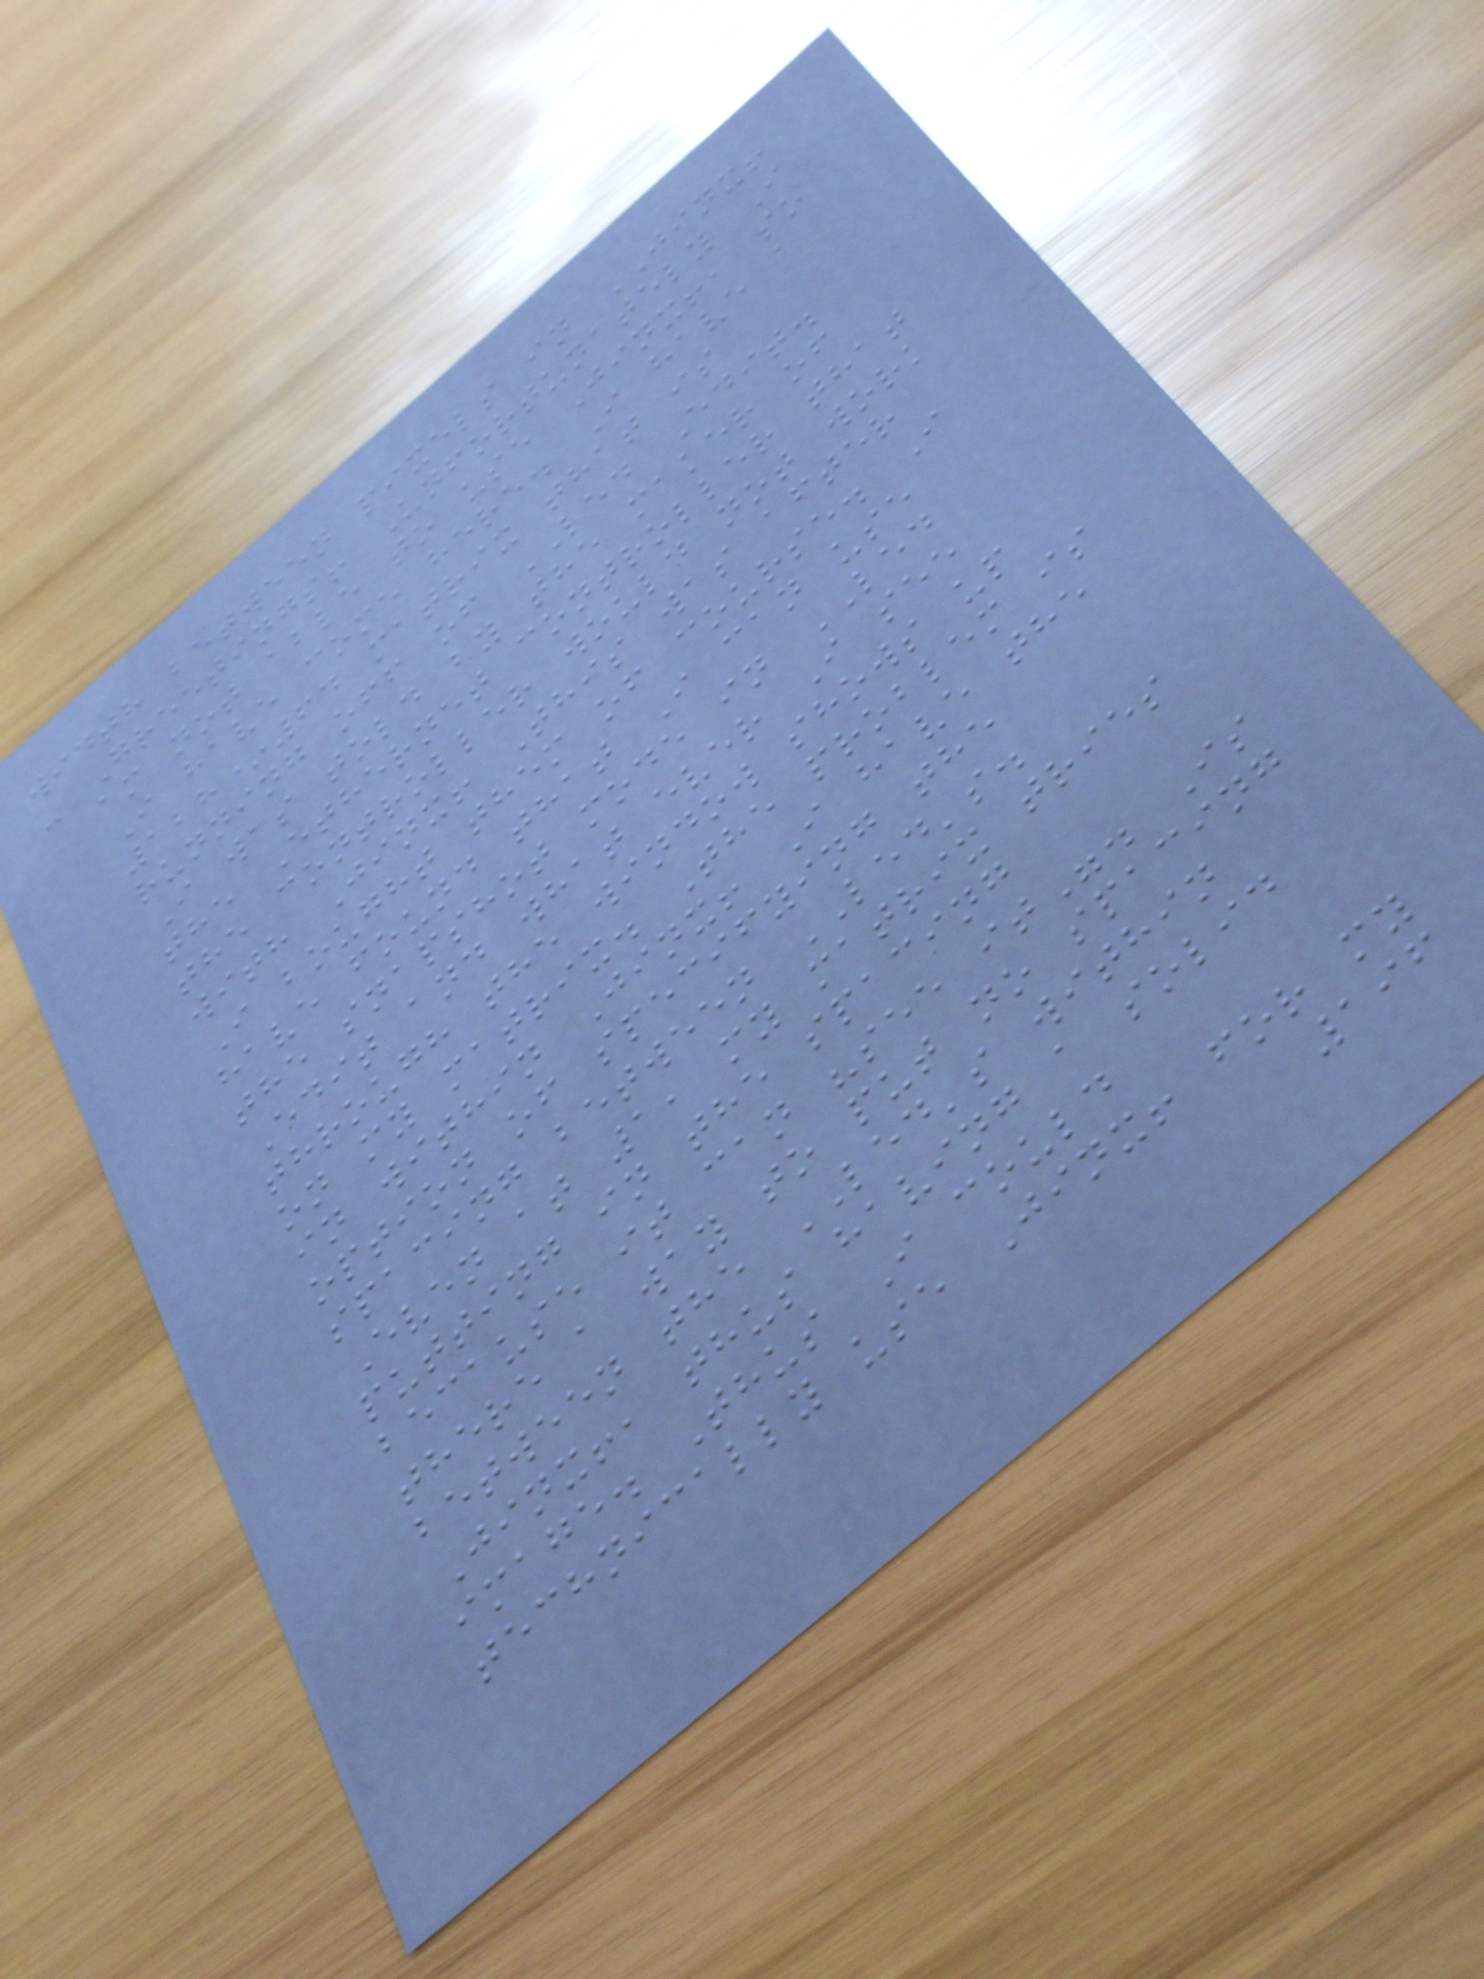width between pixels in JINX!
- Greetings! Unfortunately I
am not able to use Jinx!, so
I have come here. I have a
128*64 matrix that is
running off of LED Edit.
I was told by the maker of
the Ethernet controller that
the controller would not work
with Jinx! This was after
I bought them of course. I
have found that I can use
the snapshot mode in LED
Edit and what ever I see
through the window shows up
on my matrix. The problem is
in within Jinx! I have the
option of specifying the
spacing between LED's.
Even at 1, my matrix tries
putting in the spacing
because it can "see it". Is
there a way to put no spacing
between the LED's within
Jinx!, thus having a solid
image. Thus I could
technically use Jinx! for my
196
